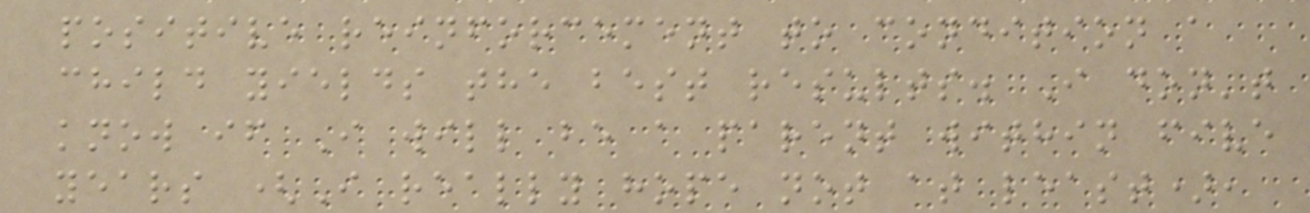positive reinforcement to condition a
child yields the best results. I don't
know if I will be a parent within five
years (I really hope not at least),
